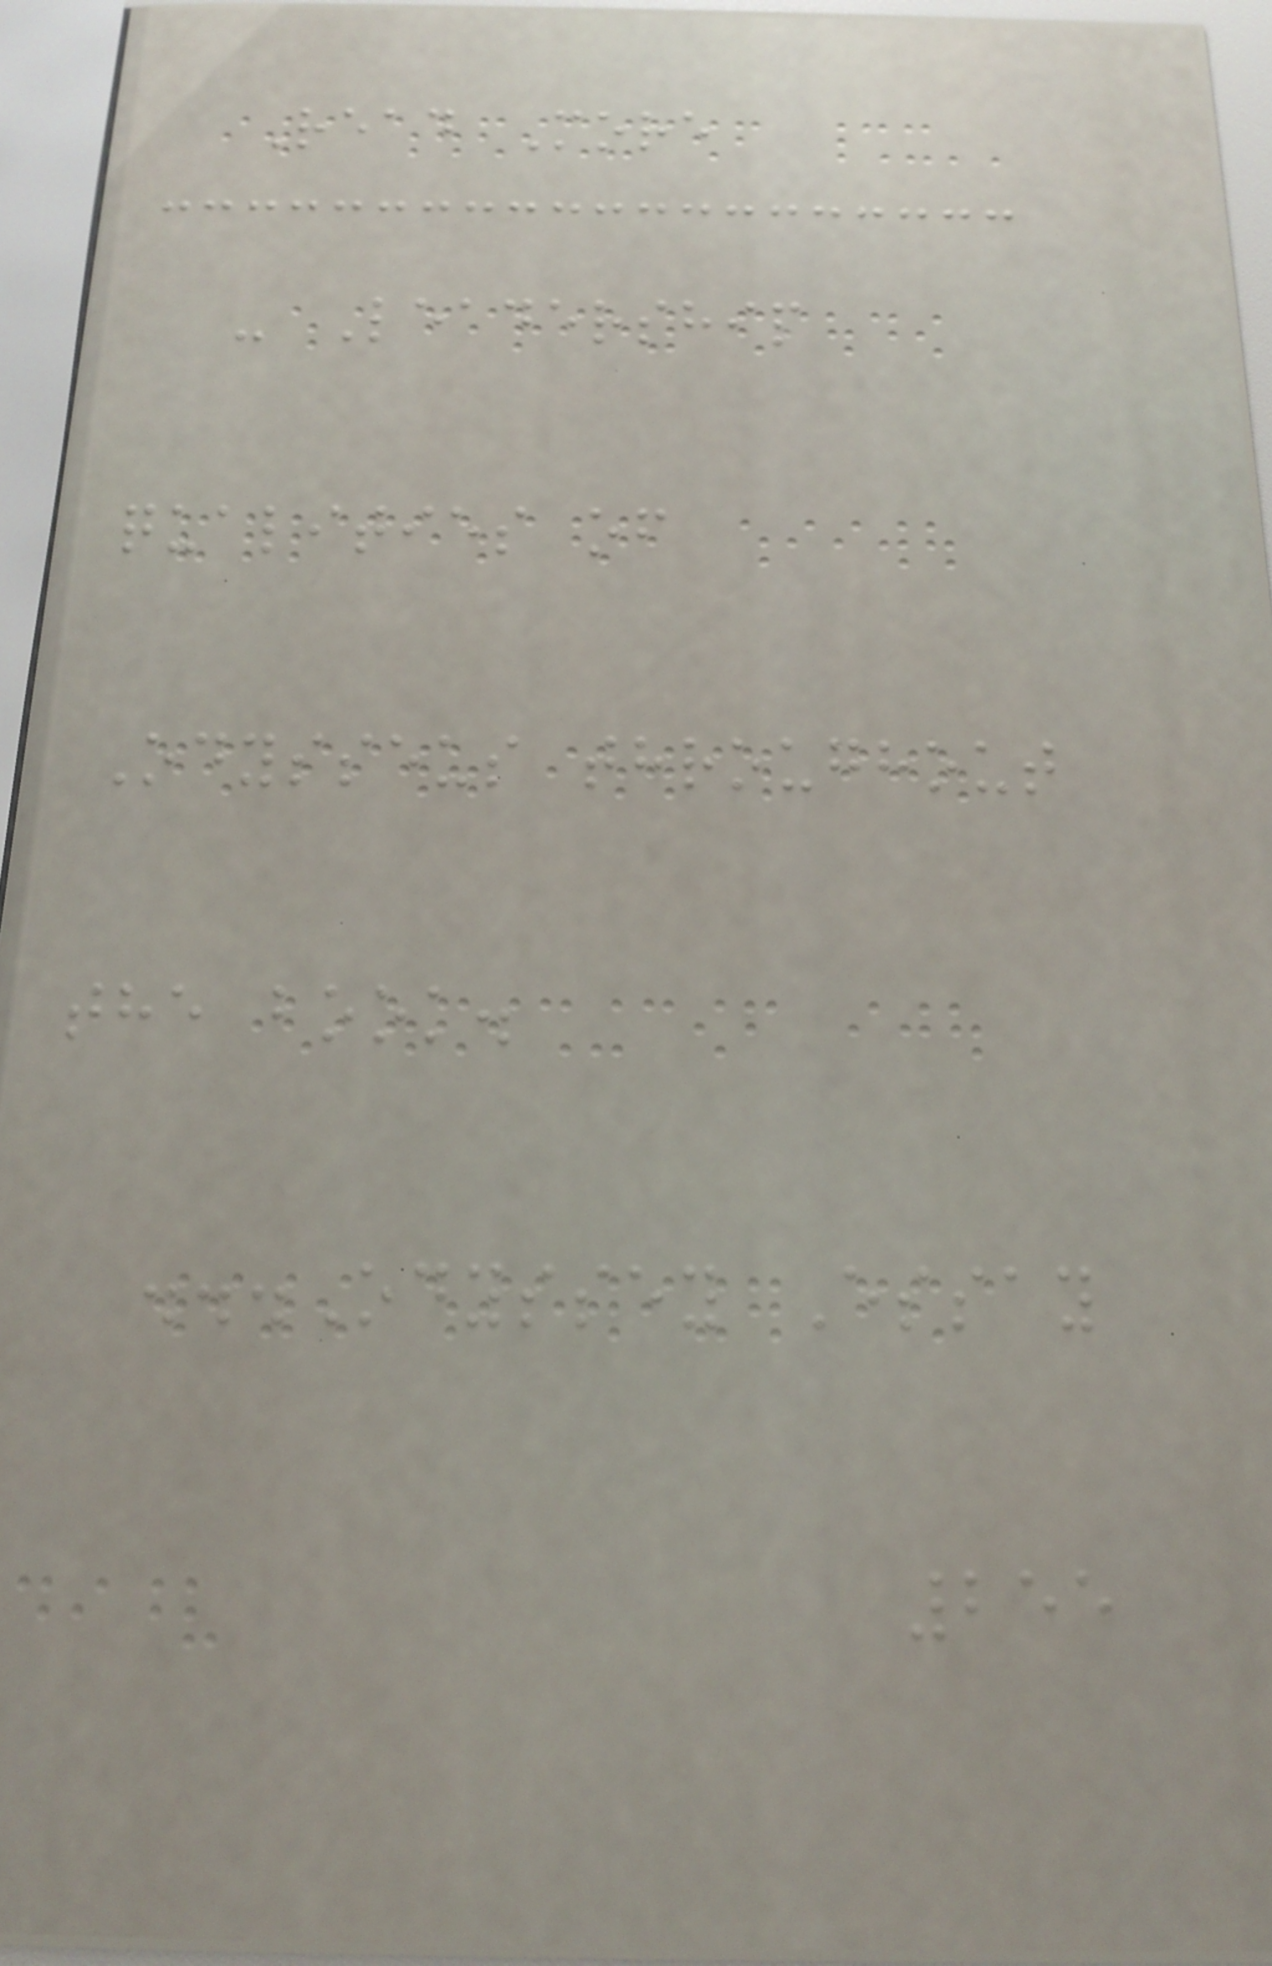Read More
- Leadership
qualities of
Odysseus throughout
the book.
...Odyssey Essay
255
